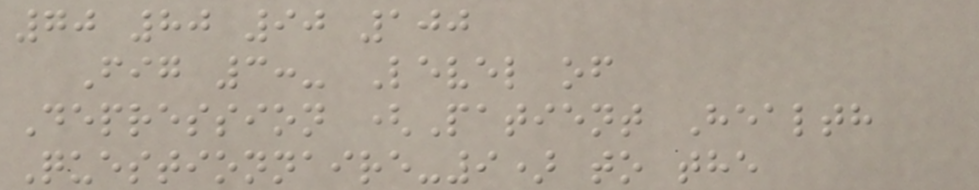70 80 90 100
Fig 3:- Level of
Depression (Patient Health
Questionnaire-9) to the
